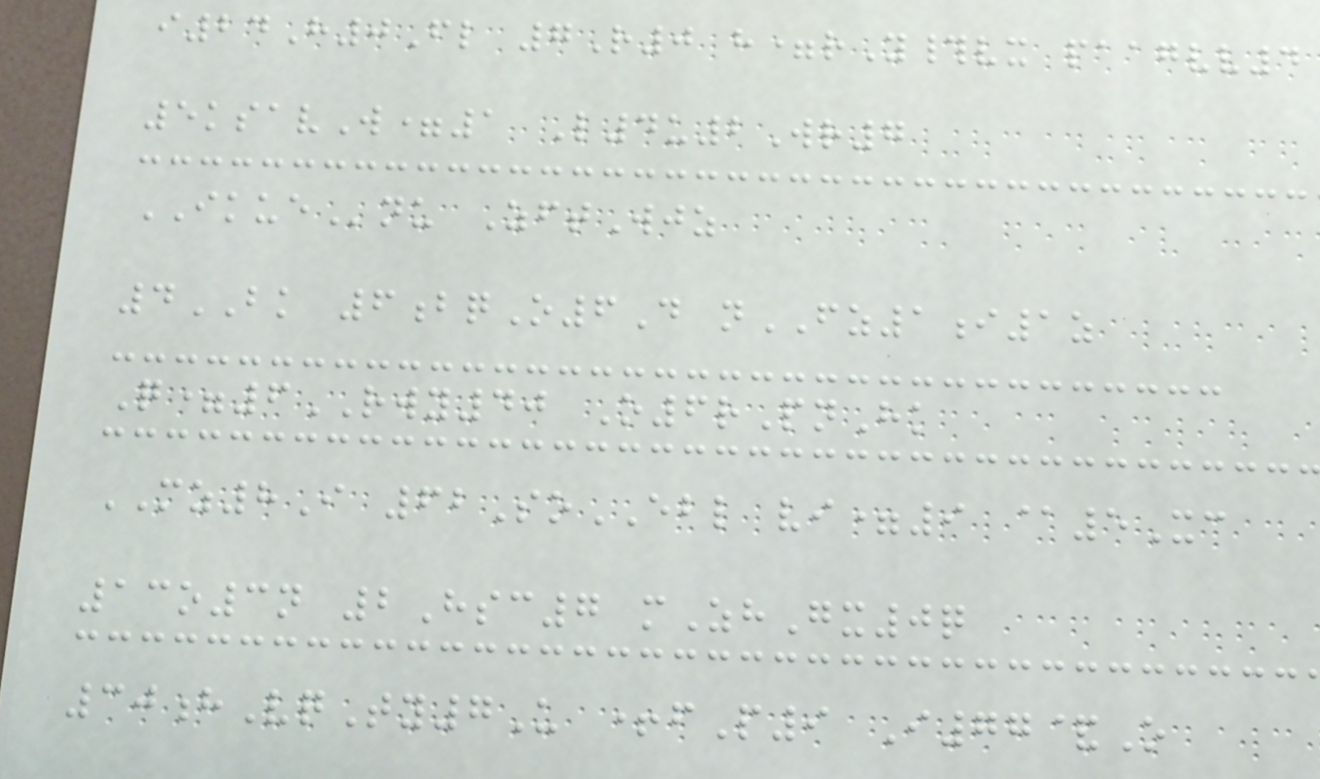i24H0Fl 7R0 h=rY#vx paagvv4
5ksavW=1 L4u2Wr7
IKUEnu ZftWjz
4BK 6bqO6D nFZ1i1z
Q=6RWY40 O6rPnHk
MZ8I 62SoEBL vi=9 @5Xc
13o3n 2Hsc7 mZhGx0q
30hVqTy7U +fP9 I77&O
